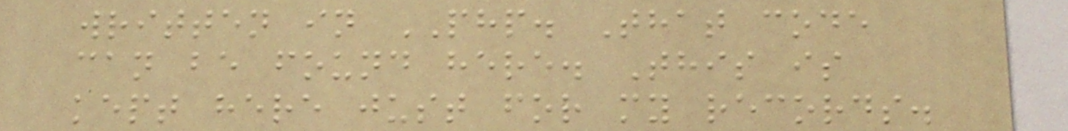written in PHP. That code
can be found here. This is
kept here just for my records.
